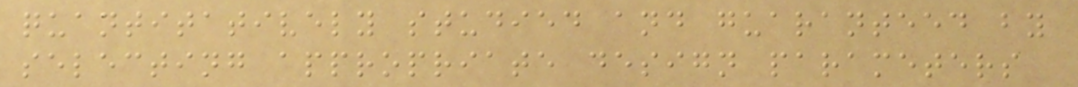quantitatively studied and guaranteed by
selecting appropriate design parameters
